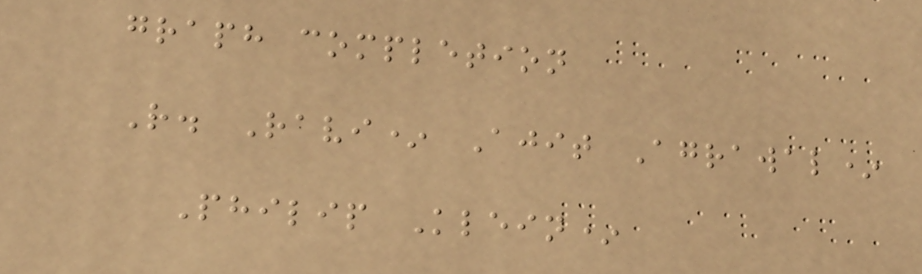graph completion
R. Ravi* Ajit Agrawal*
Philip Klein*
